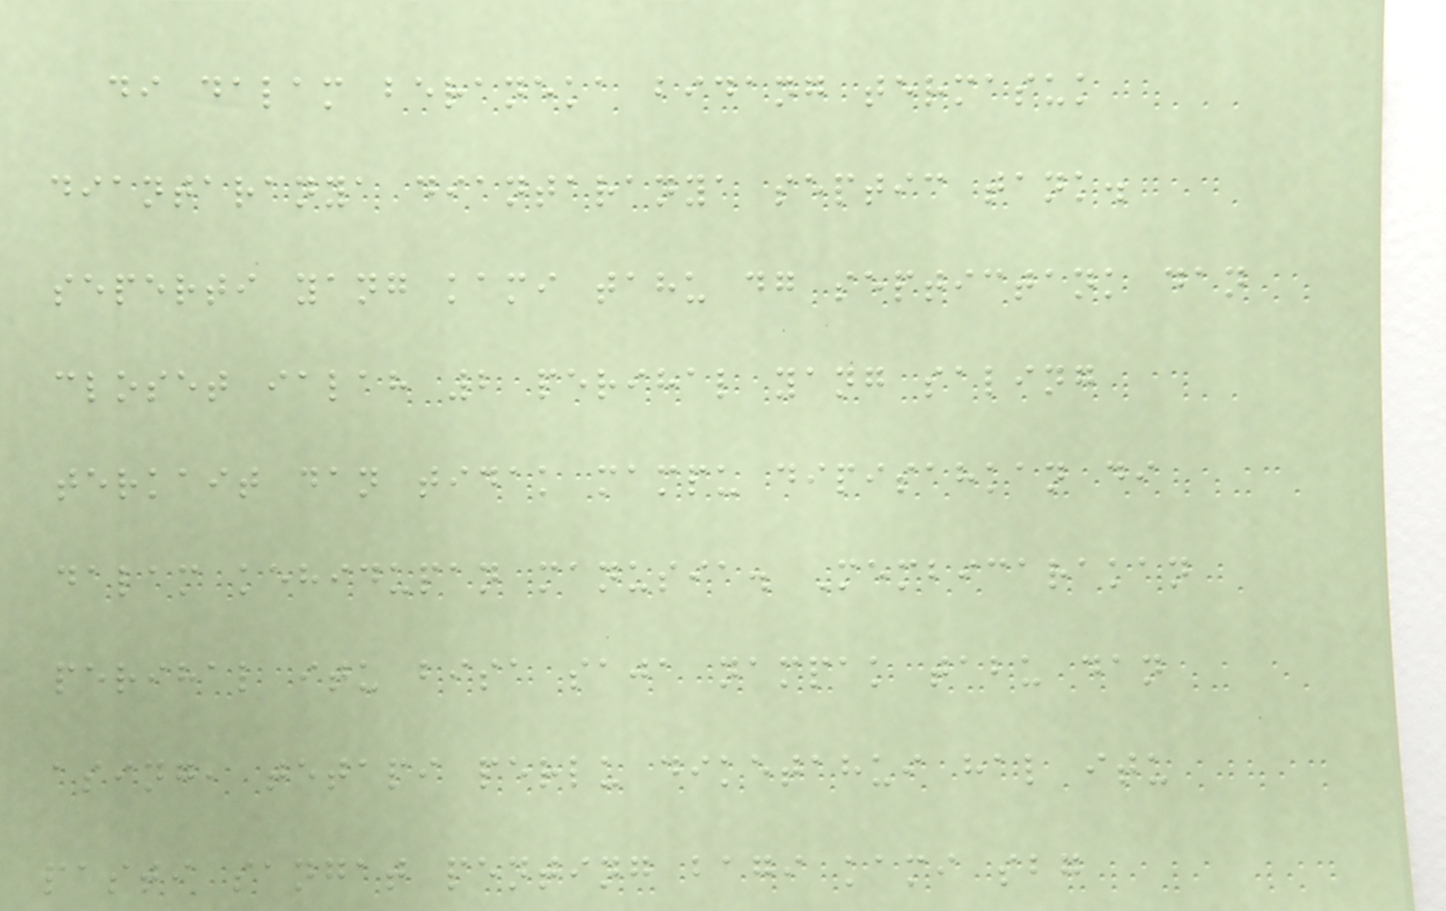di dalam beraneka bidang termasuk
diantaranya diantaranya septic tank.
seperti yang kami tahu dg septictank dan
closet ialah 2 perihal yang saling
terkait dan tidak mampu dipisahkan di
dalam kehidupan manusia. Membicarakan
perihal itu bisa saja nampak tabu dan
asing, tetapi perlu diketahui hal itu
pasti sangat penting bagi kami sbg
